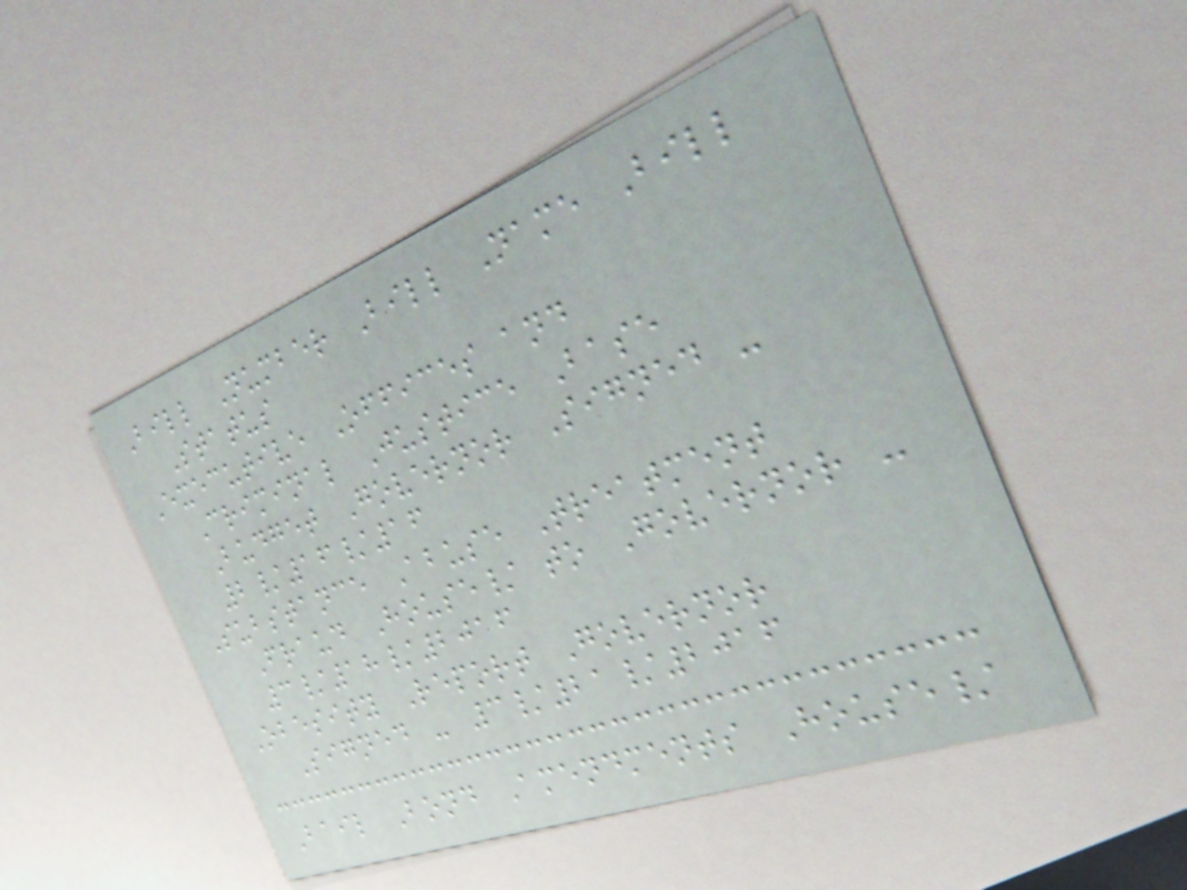Bill Number Bill Name Bill
Status
Executive Offices and
Criminal Justice Base
Budget Governor Signed -
2/16/16
Substance Abuse Treatment
Fraud House/ to Governor -
3/18/2016
Obesity Report Governor
Signed - 3/21/2016
Bail Bond Amendments House/
